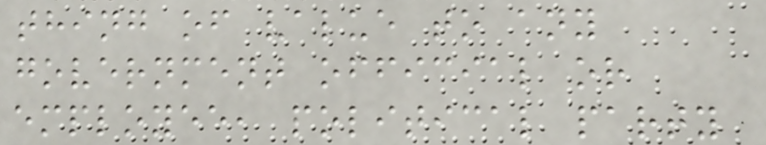thing of value to any
government official or
employee, political party
